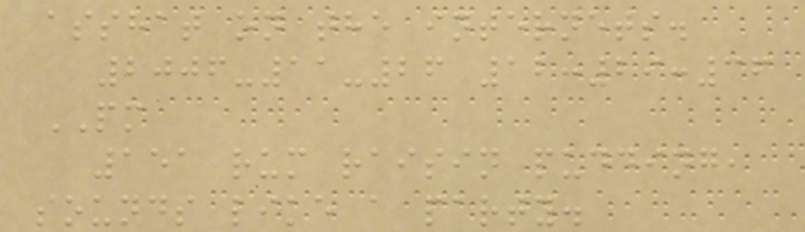asshat on the internets.
2006-11-26 12:29:36
PM
151 rum raisin pudding,
sounds like a party.
